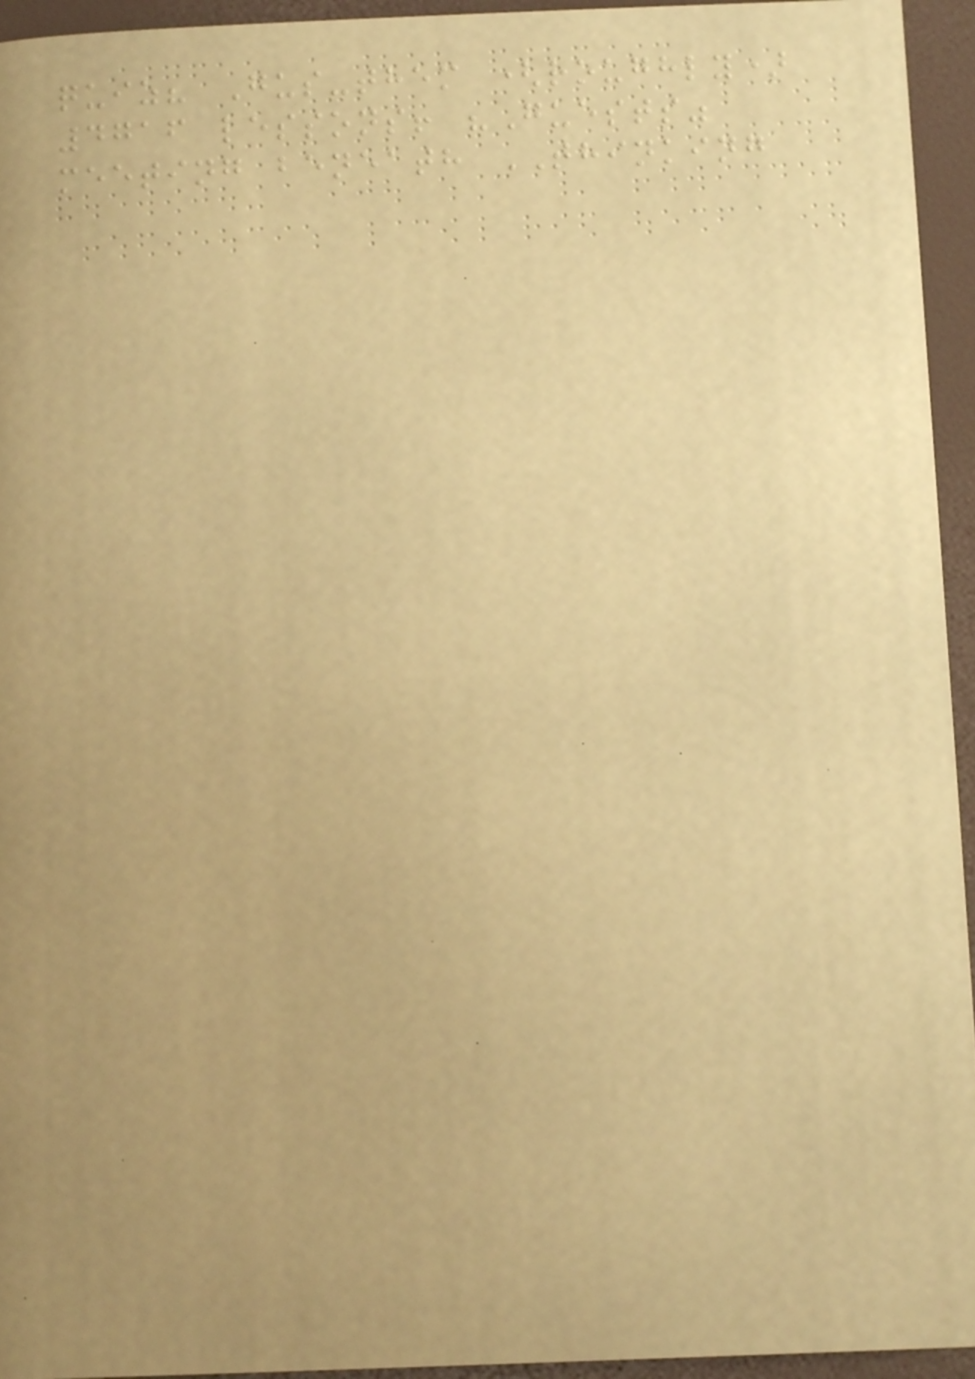quiz? Gus-them (roughly)
4716 lessons! "Guests"
meeting beneath THINKING
